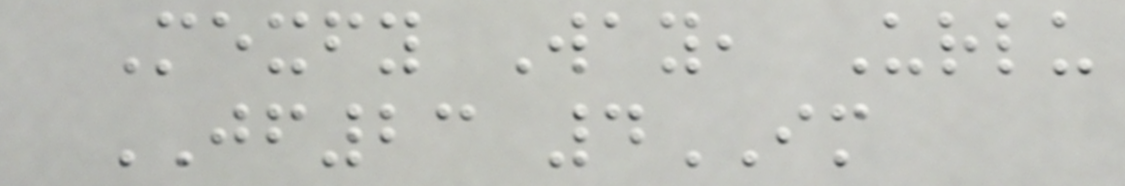Mexfy Way, Urlu
JF23 4IM
